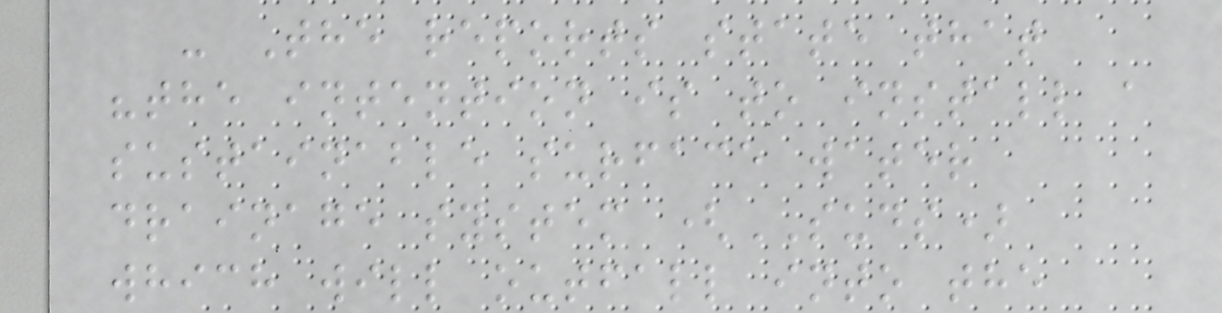- The reports state that
"the intention is to install a
sustainable surface water
drainage system (SUDS)
which will outfall into the
